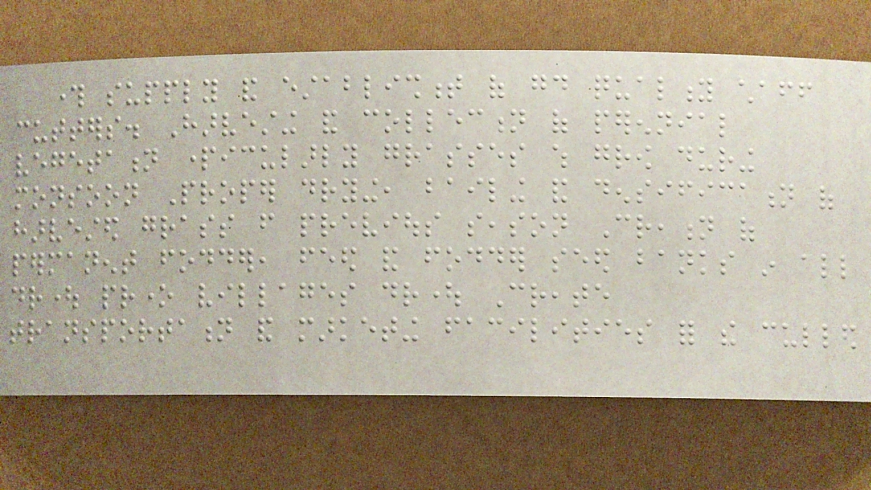through supply and establishment of good quality chaff
cutters. Harvesting and collection of perennial
vegetation particularly grasses which grow during
monsoon Proper drying, bailing and densification of
harvested grass from previous season Creation of
permanent fodder, feed and fodder seed banks in all
drought prone villages drought Create
transportation and marketing facilities for the culled
